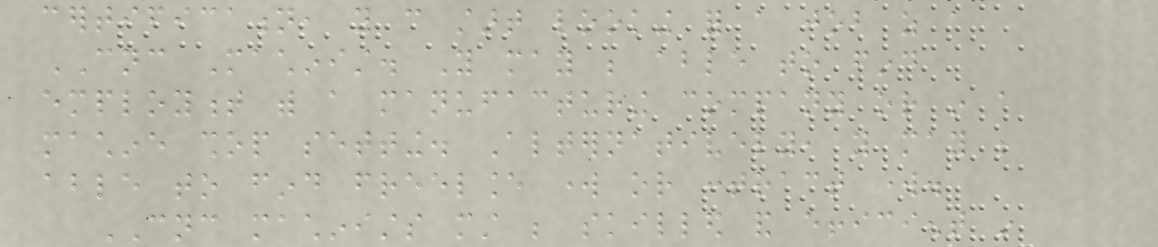certification, you can start looking for a job as a
CNC Machinist. You may be able to find
employment with a manufacturing company or in a
machine shop setting. Alternatively, you may be
able to find freelance work or contract work.
CNC machinists must be skilled and efficient in
